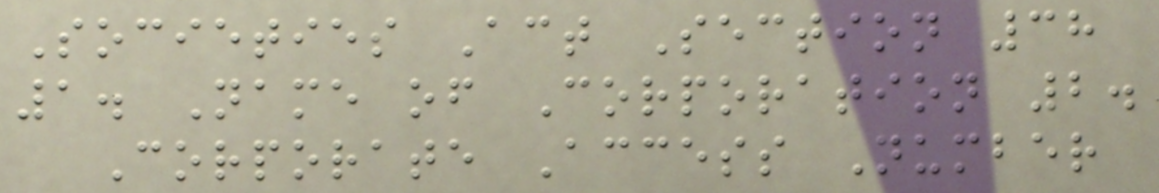Societies Act Section 38
1. Name of Corporation 2.
Corporate Access Number
